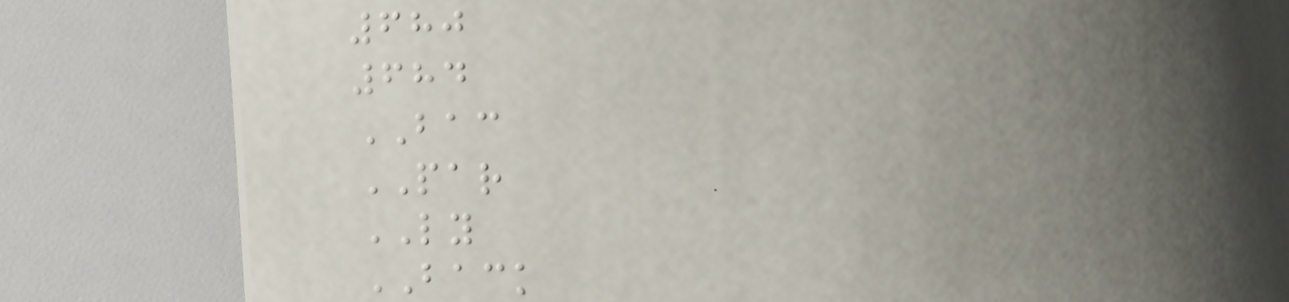680
684
BAC
PAR
LY
BACK
